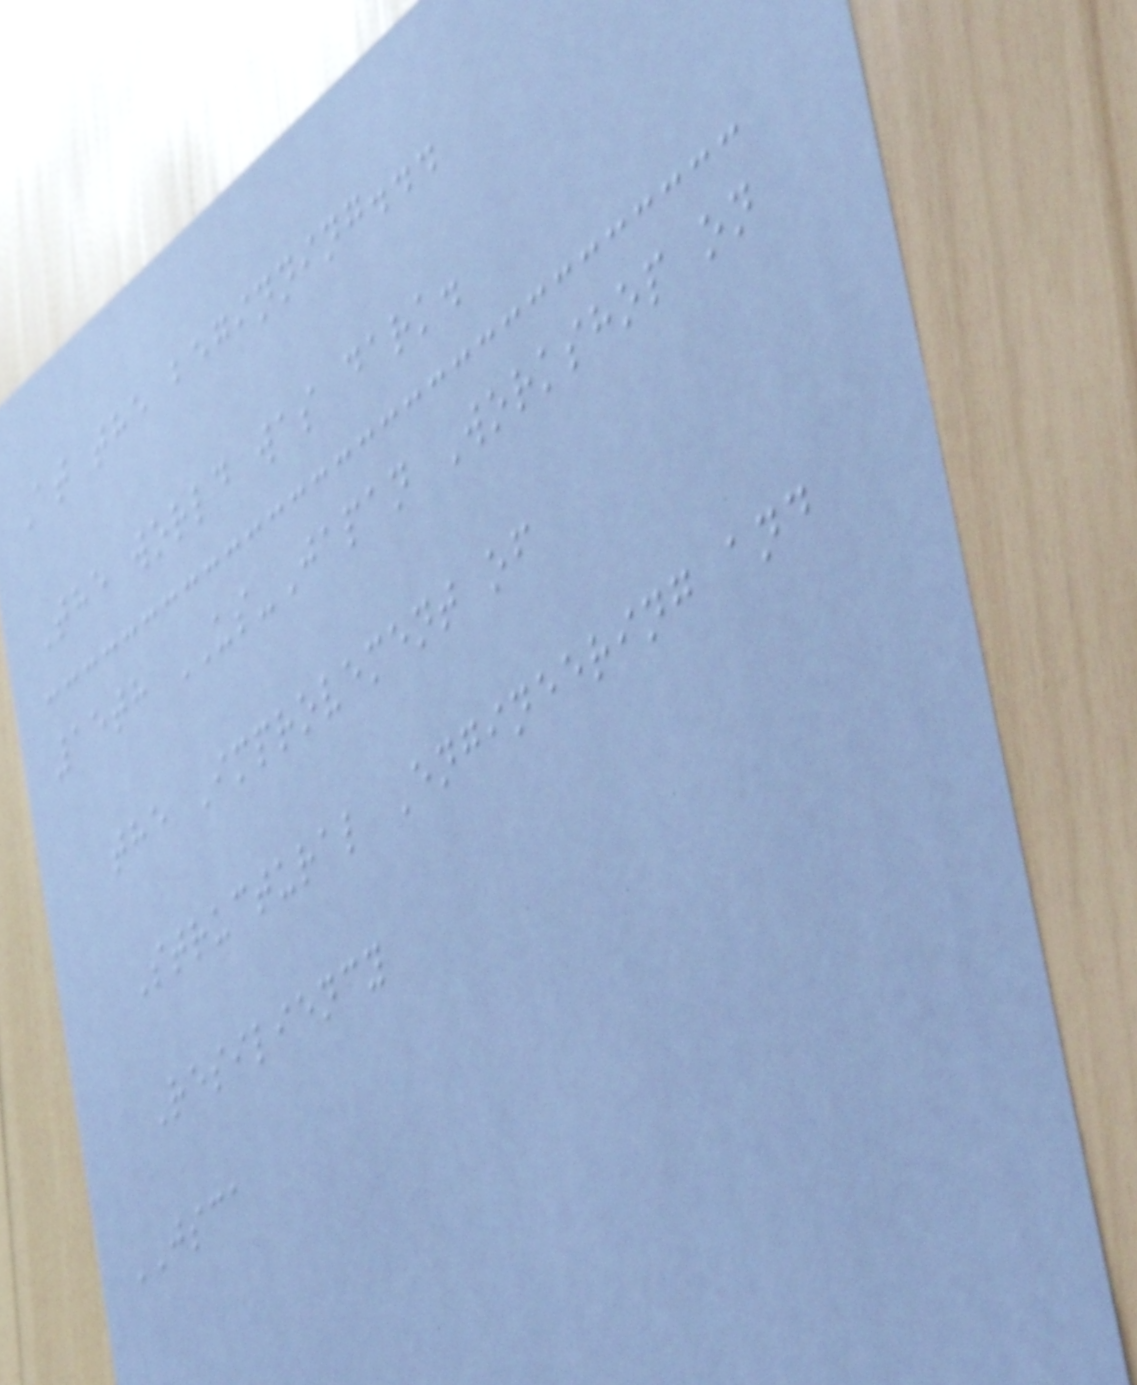At the beginning...
The world was dark.
15th US-Japan Workshop on
the Improvement of
Structural Engineering and
Resiliency
JSCA
